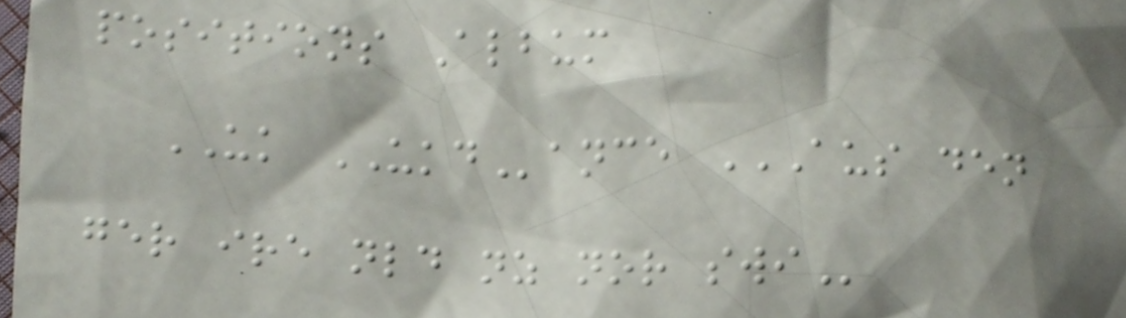positions Album
UK UKDance AUS DEN
GER IRE NLD NZ NOR SWI
